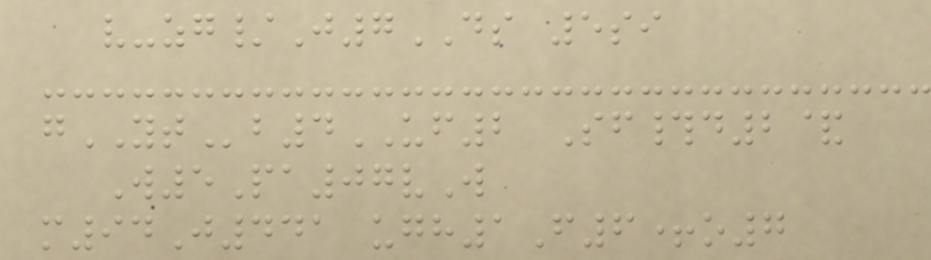v-zg/J7DS 5si
gYTb4UF2 Sf#d2&
W5Pa07vW
m94J441 ugh1F6+o7
